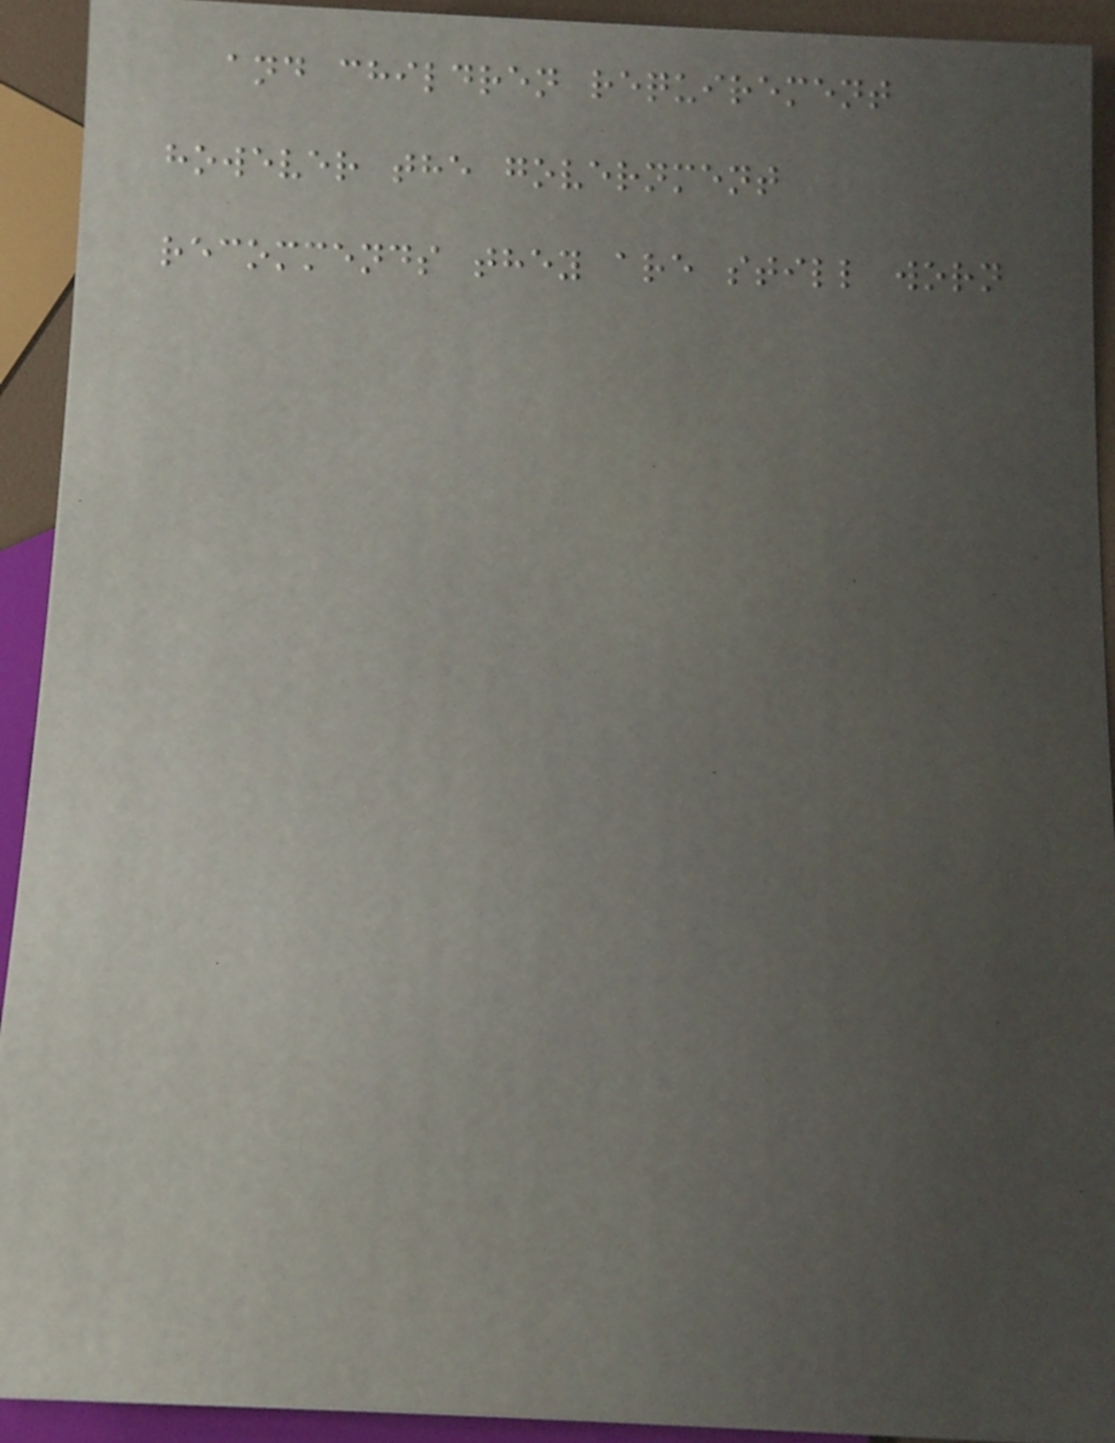and children requirement
however the government
recommends they are still worn
